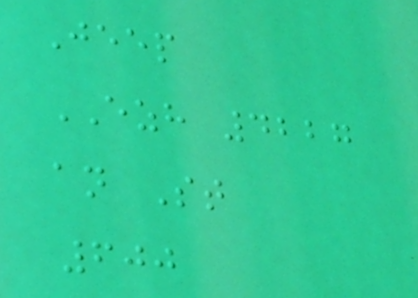Jeep
EZH 4227
an St
600
